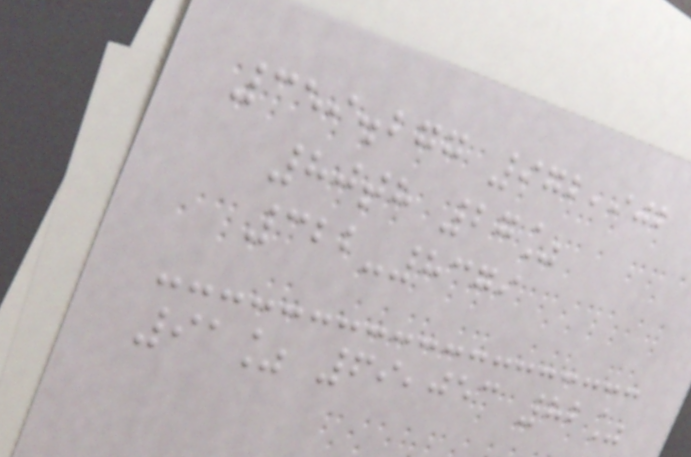359.277 972,902
80th 27%
322-8379
91% 69,053 82%
